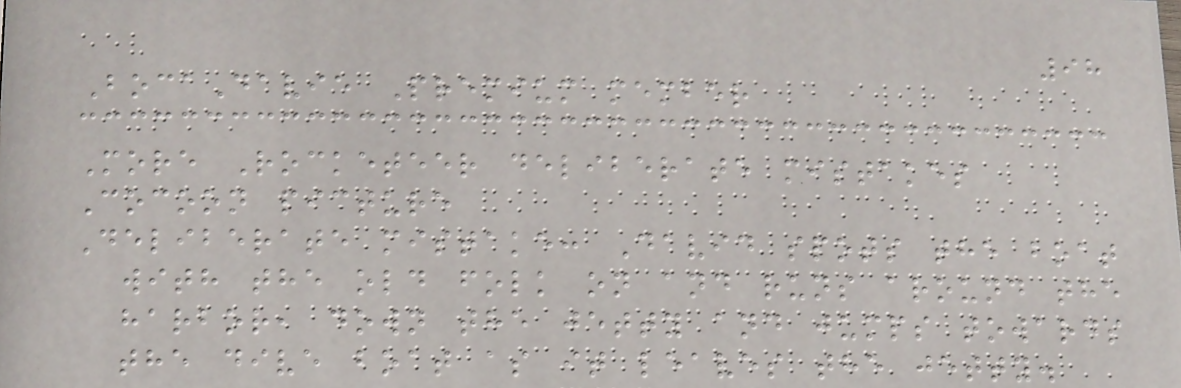98
BocaDavie Premium member
More Rocketeer deliberate mistakes
Cocoon picture
Deliberate mistake: David spots the boat
with the old folk on and runs around the
harbor, down the jetty and jumps towards
the dive boat as it leaves the jetty.
